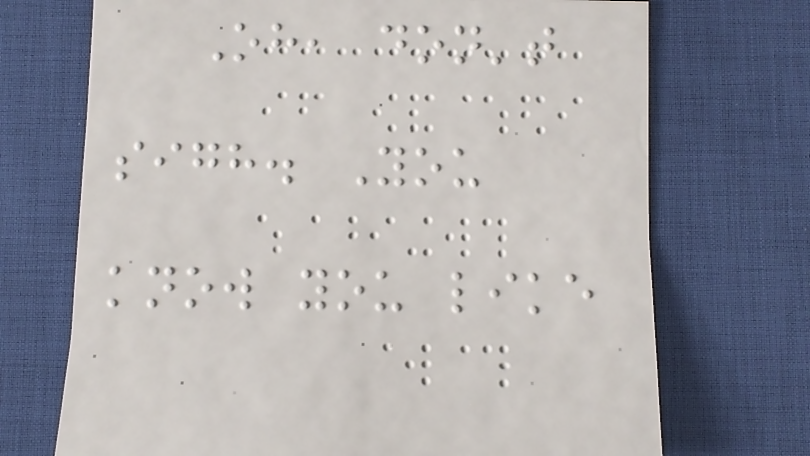Oh, don't
sigh. You
know you like
